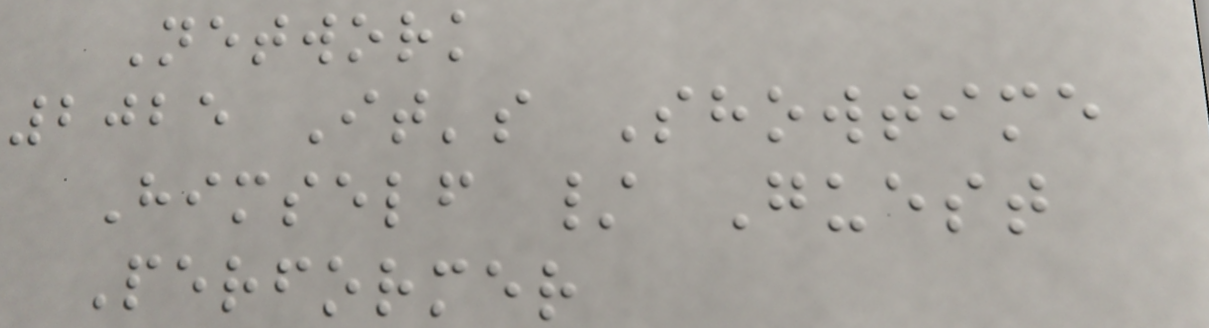Network
2025 It's Showtime
Himself / Guest
Performer
